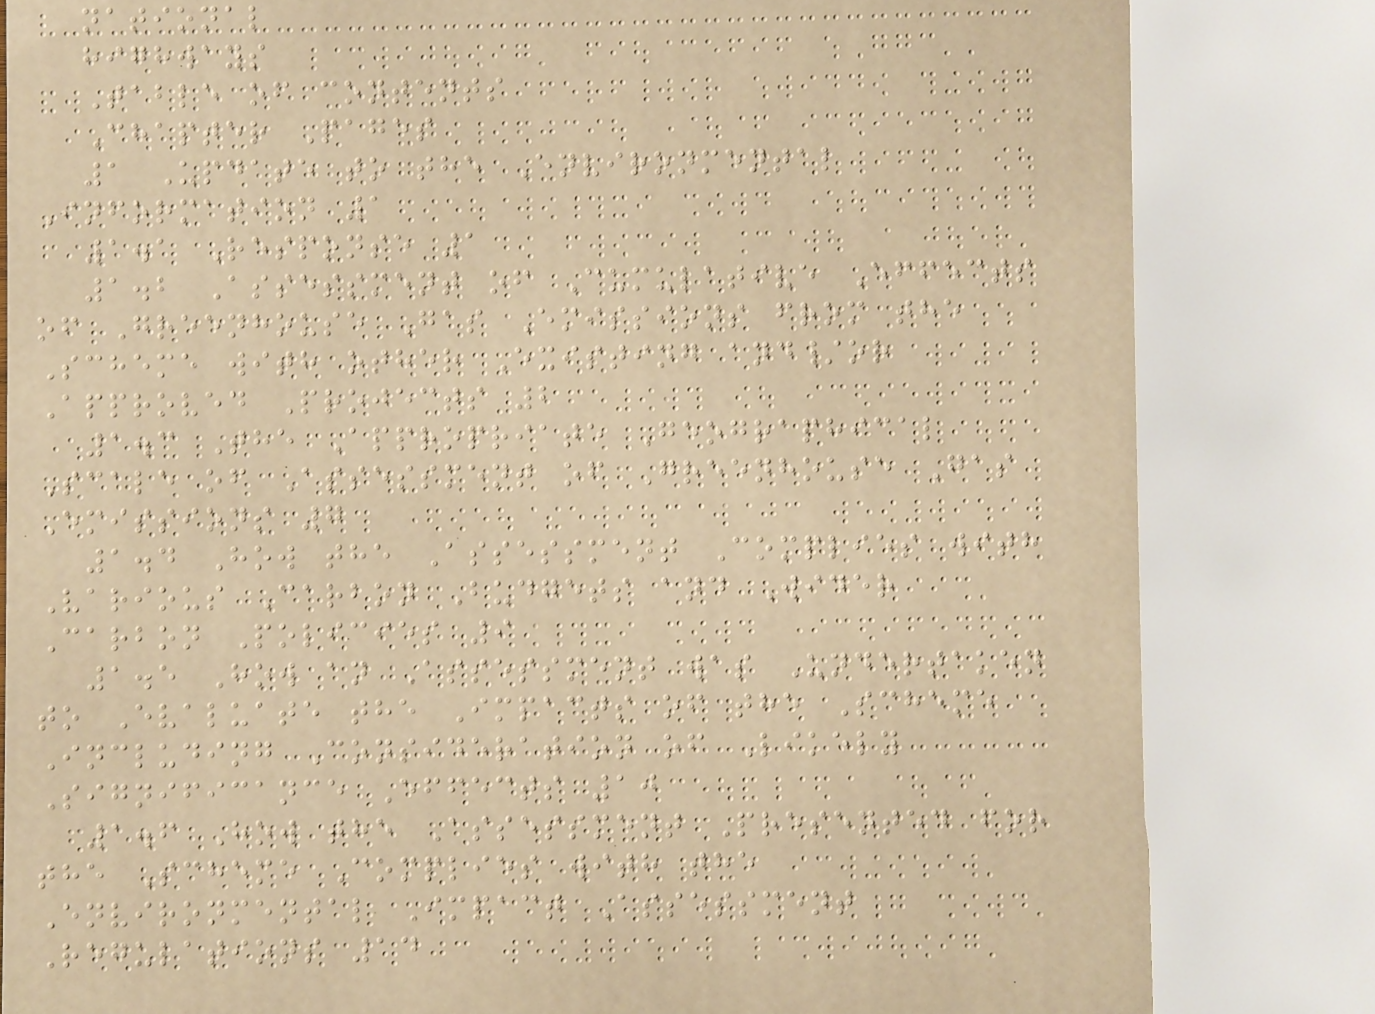national
highways
Table of contents
Chapter Pages
1 Update to the Environmental
Information 1
1.1 Response 1
1.2 Assessment of Cumulative Effects
of Greenhouse Gas Emissions from the
Scheme with other Existing and/or
Approved Projects 2
1.3 The Appropriate Geographical
Scale of Assessment of Greenhouse Gas
Emissions 7
1.4 How the Assessment Complies with
Various Carbon Budgets and Wider
Carbon Policies 9
1.5 How an Assessment was Undertaken
to Evaluate the Impacts of the Scheme
Including Consideration of Likely
Significance Effects 10
1.6 How the Assessment Presented for
the Scheme Complies with the
Environmental Impact Assessment
Regulations 14
